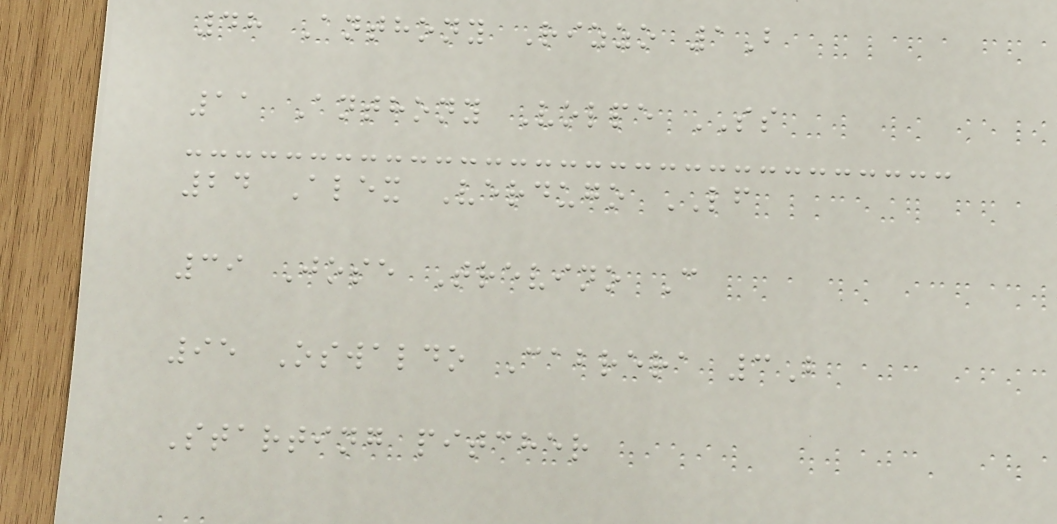48 Anthony Rizzo 1B
11 Anthony Volpe SS
24 Alex Verdugo LF
39 Jose Trevino C
95 Oswaldo Cabrera 3B
Starting pitcher
